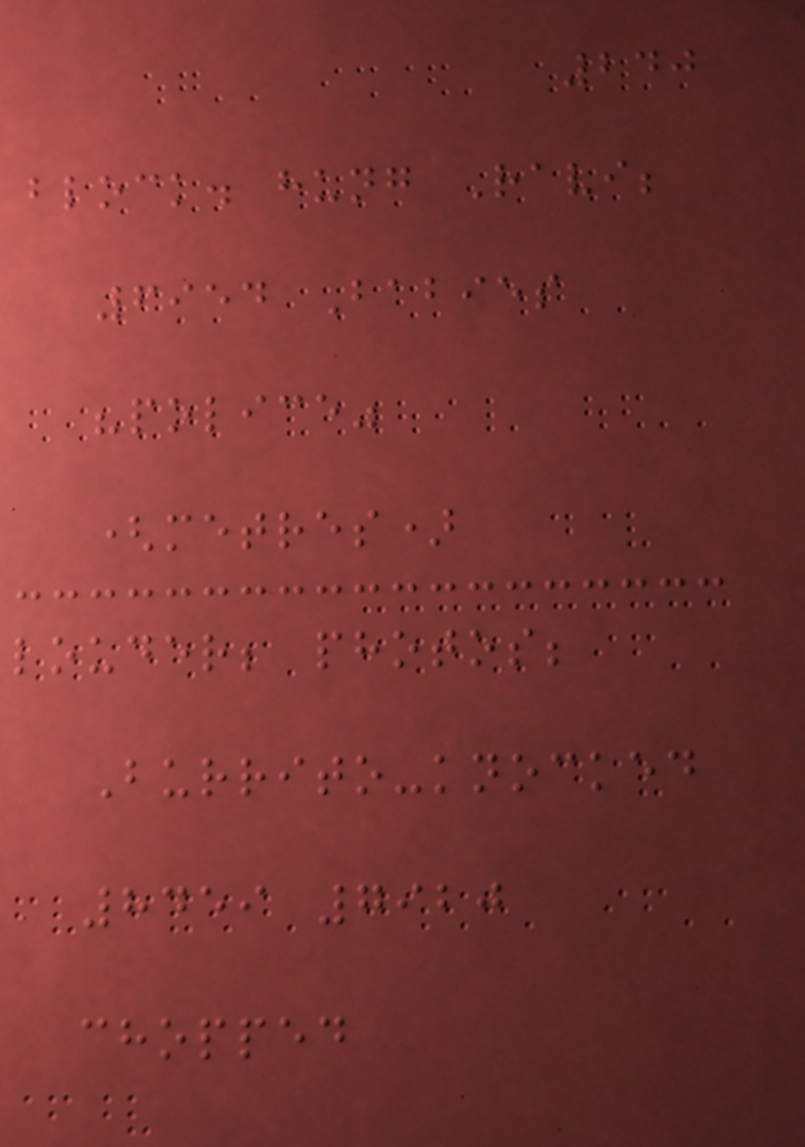240
block. hung Ravi;
6954 Babies
"police"
(metres)
louder; photos;
Burrito-knocked
8459 7920
chopped
